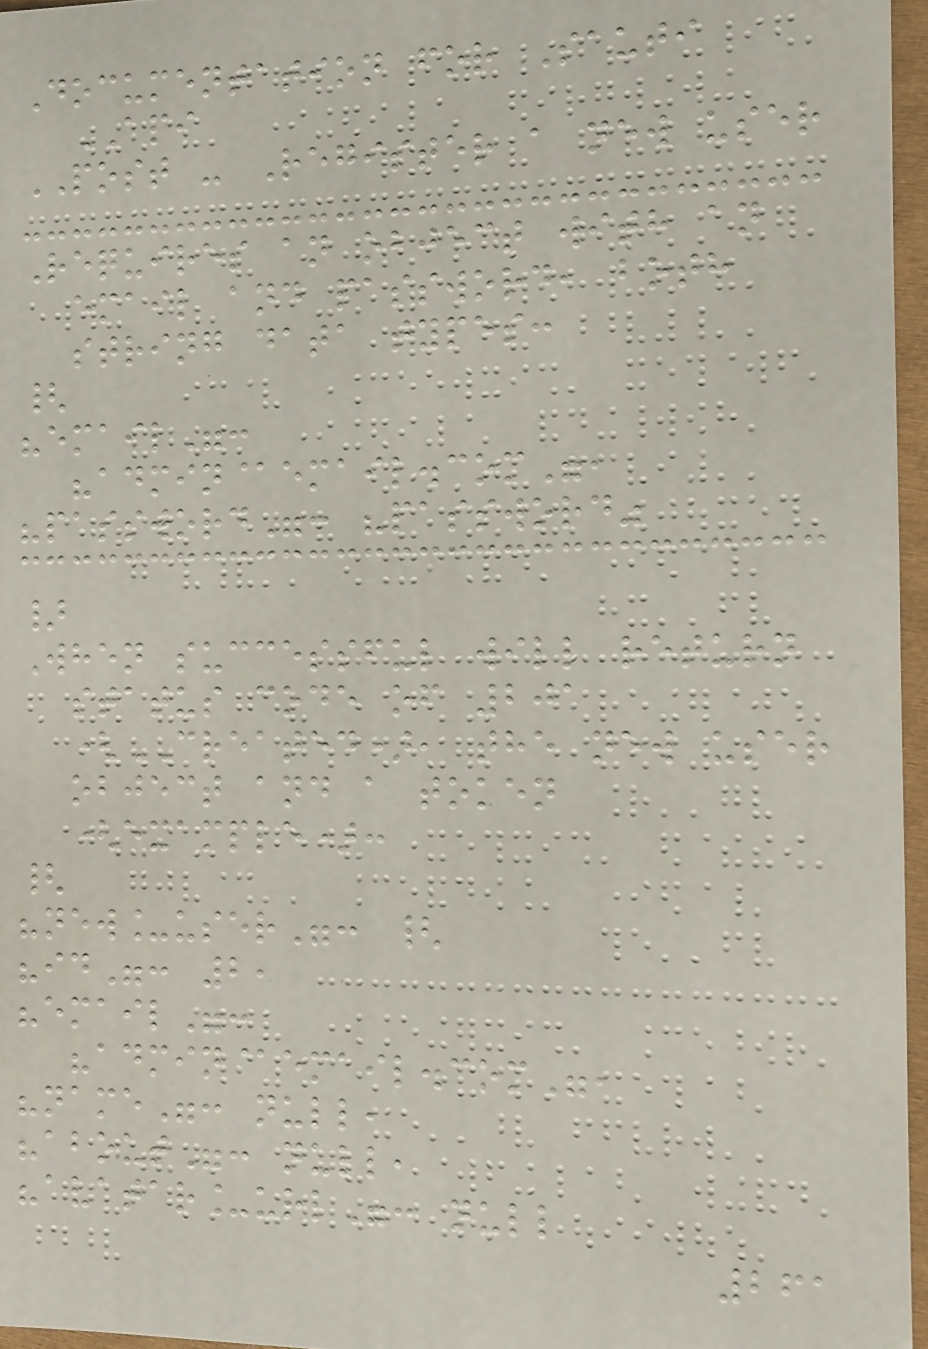Documentation for Sauti
API
POST - Register a new user
Requires an object with an
email and password, both
string data types:
{
"email":
"admin@email.com",
"password": "password"
}
When successful will return
status code of 201
(CREATED), the new user
object and a token
(example):
{
"new_user": {
"id": 2,
"email":
"admin@email.com",
"name": null,
"about": null,
"avatar_url": null
261
